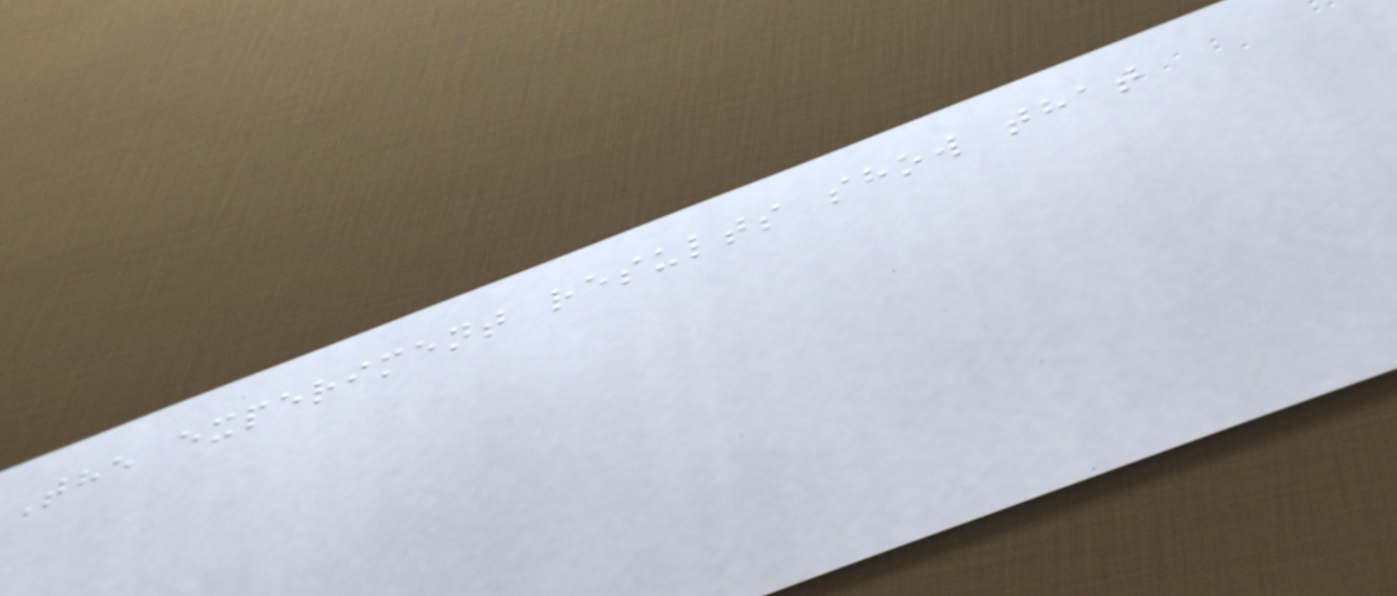The experiment results show that
